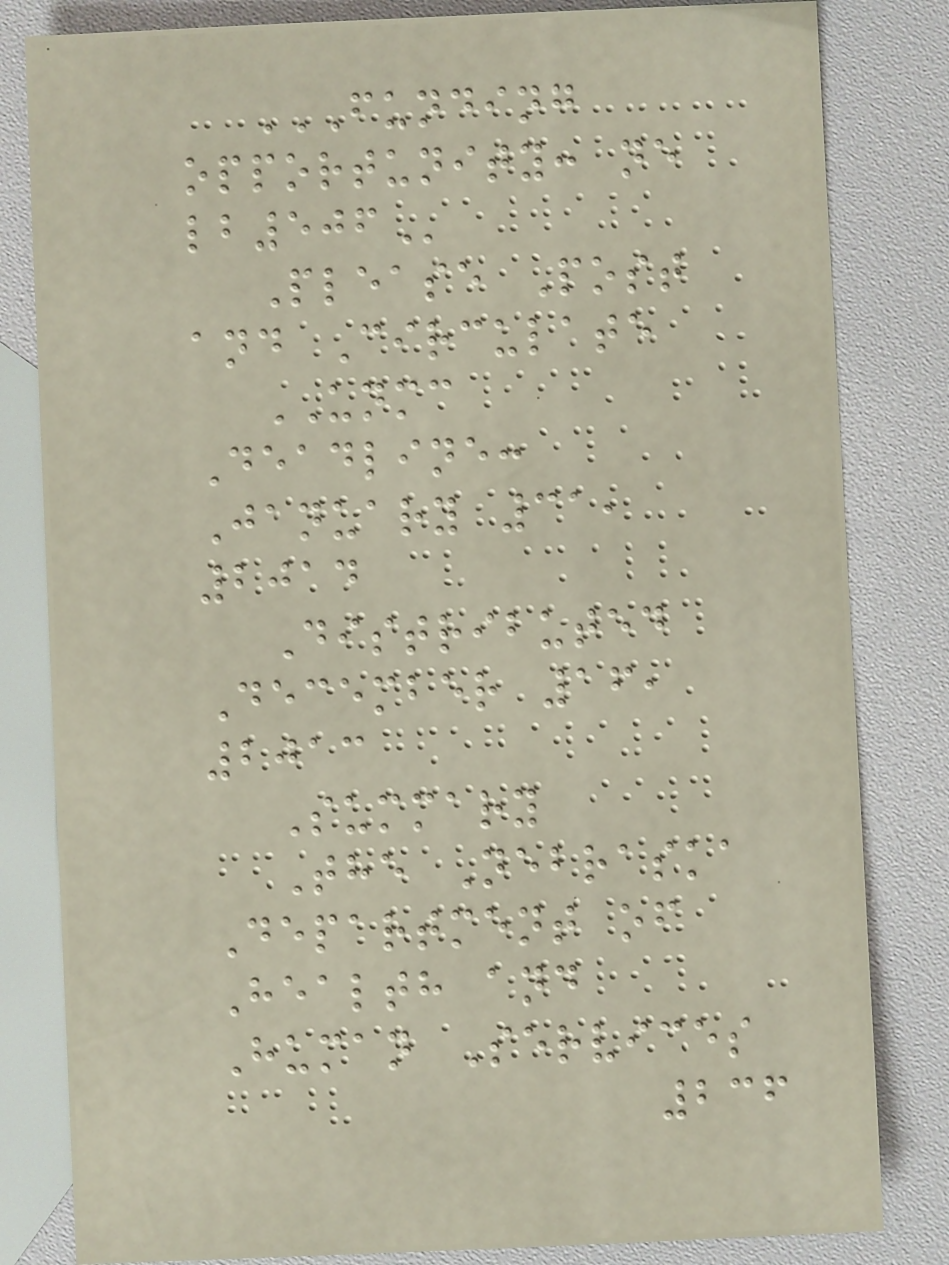FUNDING
OPPORTUNITY: NE
LB506
Please Post
and Circulate
UNMC
Deadline:
January 31,
2014
Distributed
December 16,
2013
Summary
The Nebraska
Department of
Health and
Human Services
236
